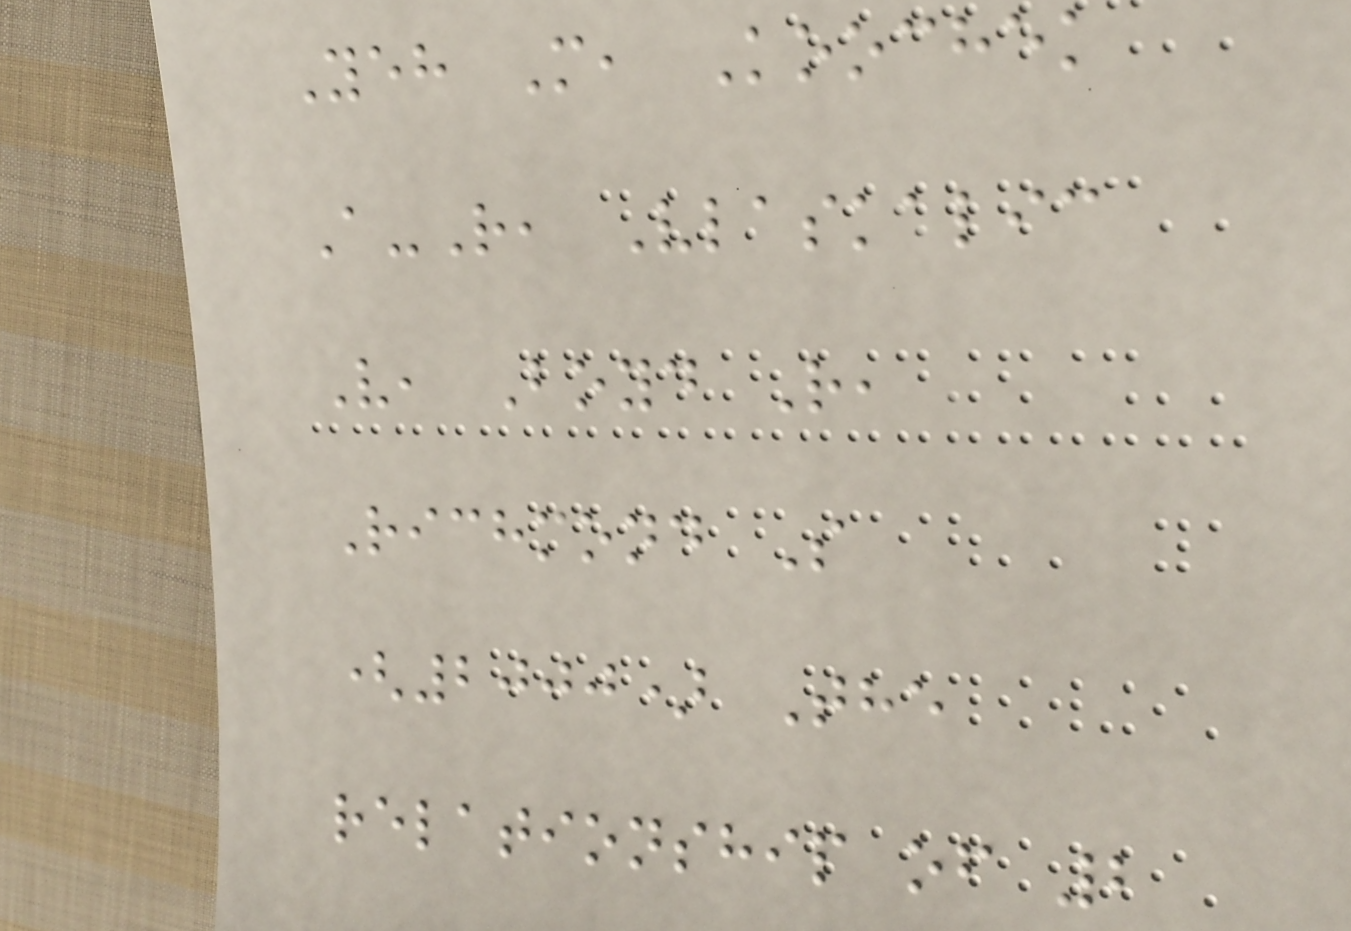Yeh M, Koochek
A-R, Vlaskalic
V, Boyd R,
Richmond S
(2000) The
relationship of 2
